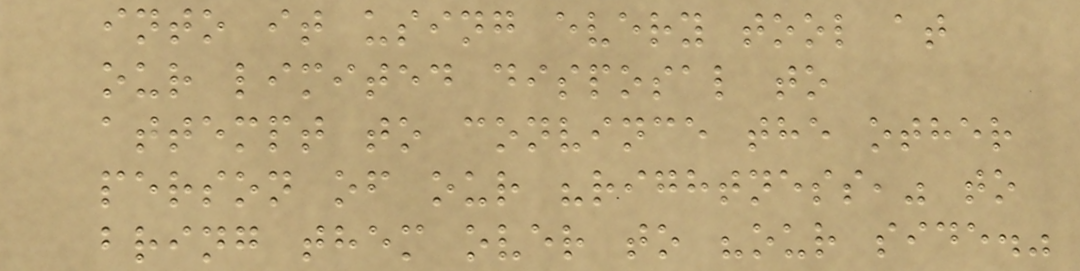into it using every tool at
our limited disposal to
attempt to convince the other
person of our "rightness," to
bring them over to "our side."
